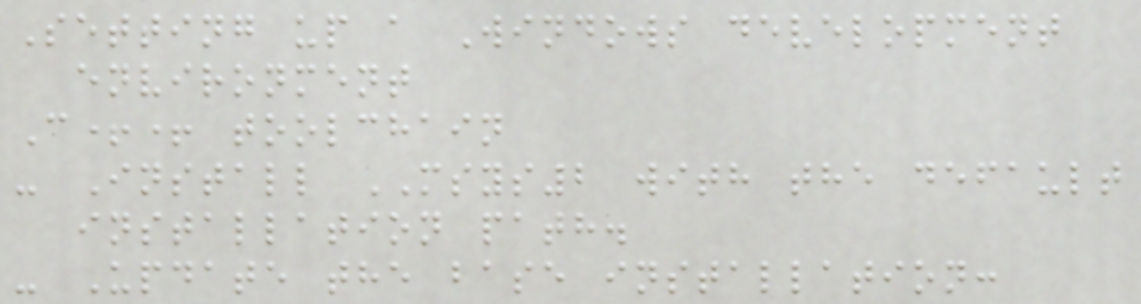Setting up a Windows development
environment
C++ toolchain
- Install MSYS2 with the default
installation path.
- Update the base installation:
